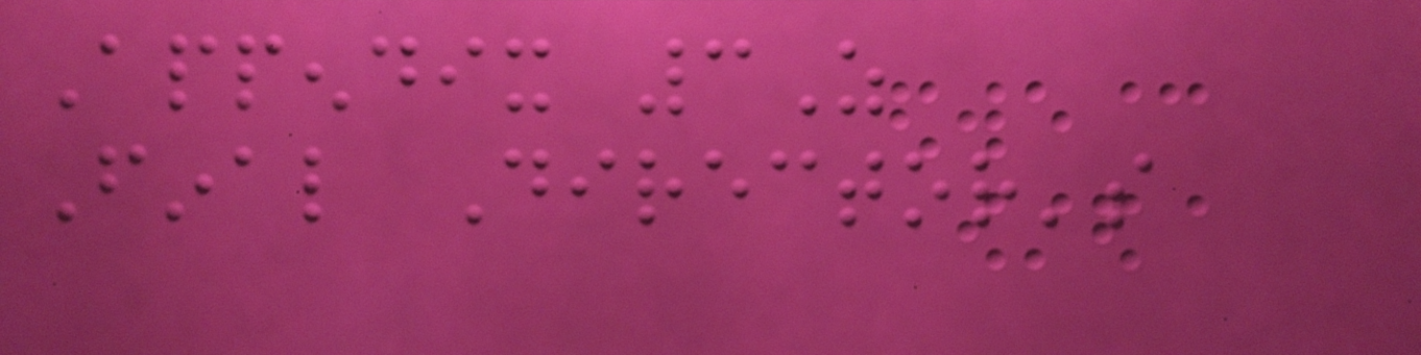Appendix 3Z
Final Director's
